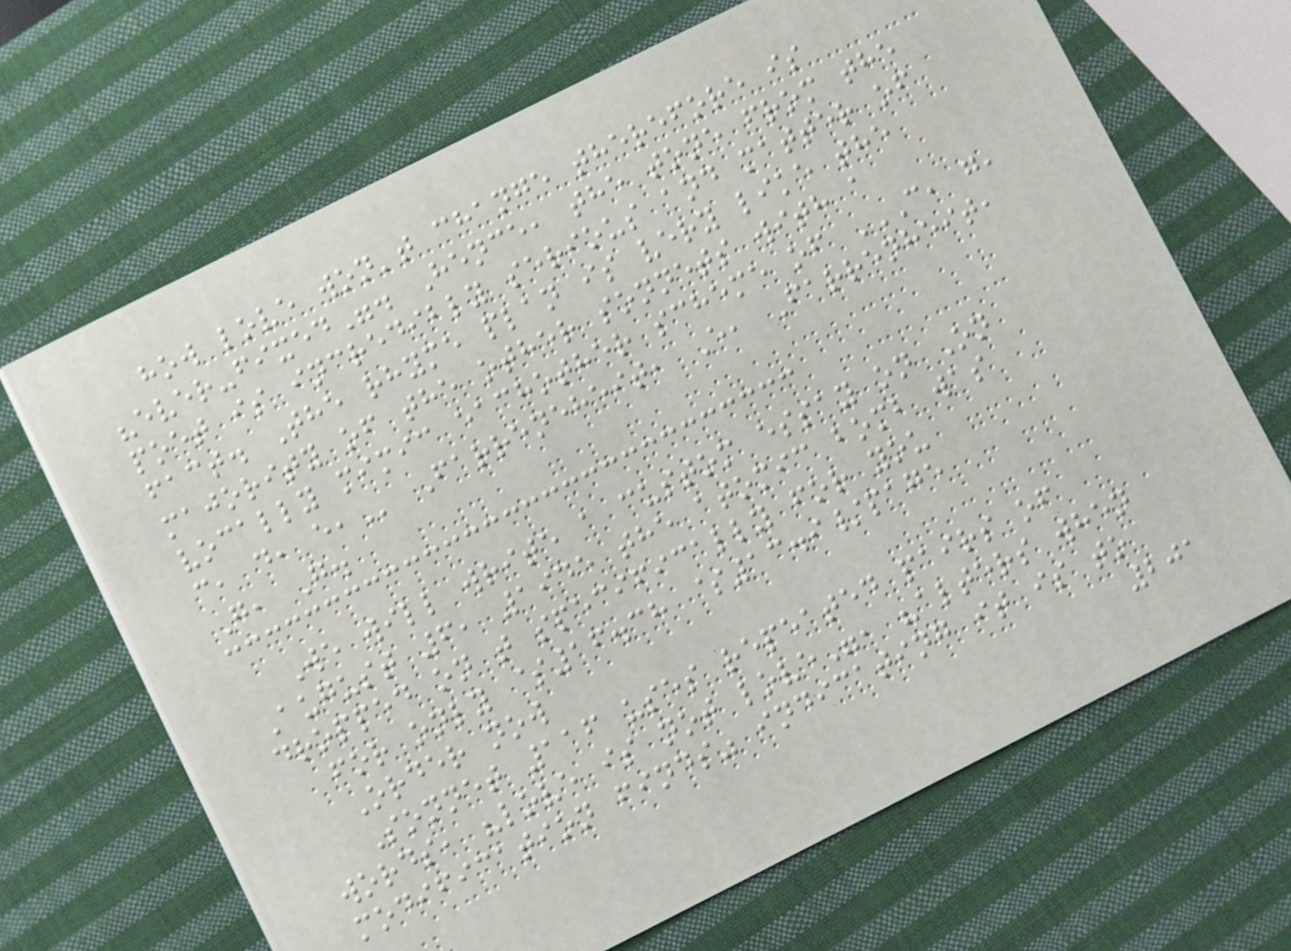how love won't change therefore is
"ever-fixed". Hence, the tone from the
poet is incredibly serious and matter of
fact. The rhyme plan is very like the
majority of the other sonnets with a
vocally mimic eachother scheme of C, G,
C, D, E, Farreneheit, E, Farrenheit,
G, G.
We will write a custom essay on On
August 6, 1945 the atomic bomb was
dropped on t specifically for you
for only $16.38 $13.9/page
Order now
Sonnet 116 uses repeated pairs of
words, "love is not love", "alters when
modification finds" indicating it is to
201
